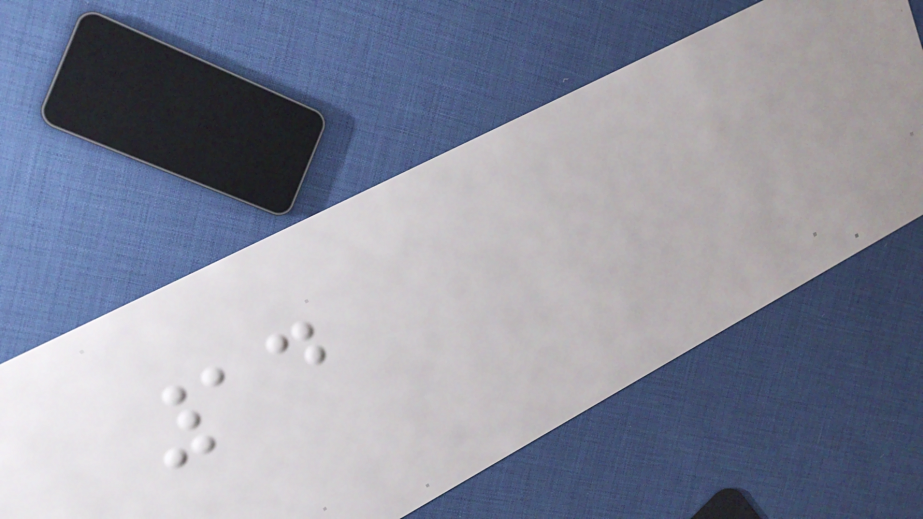14
